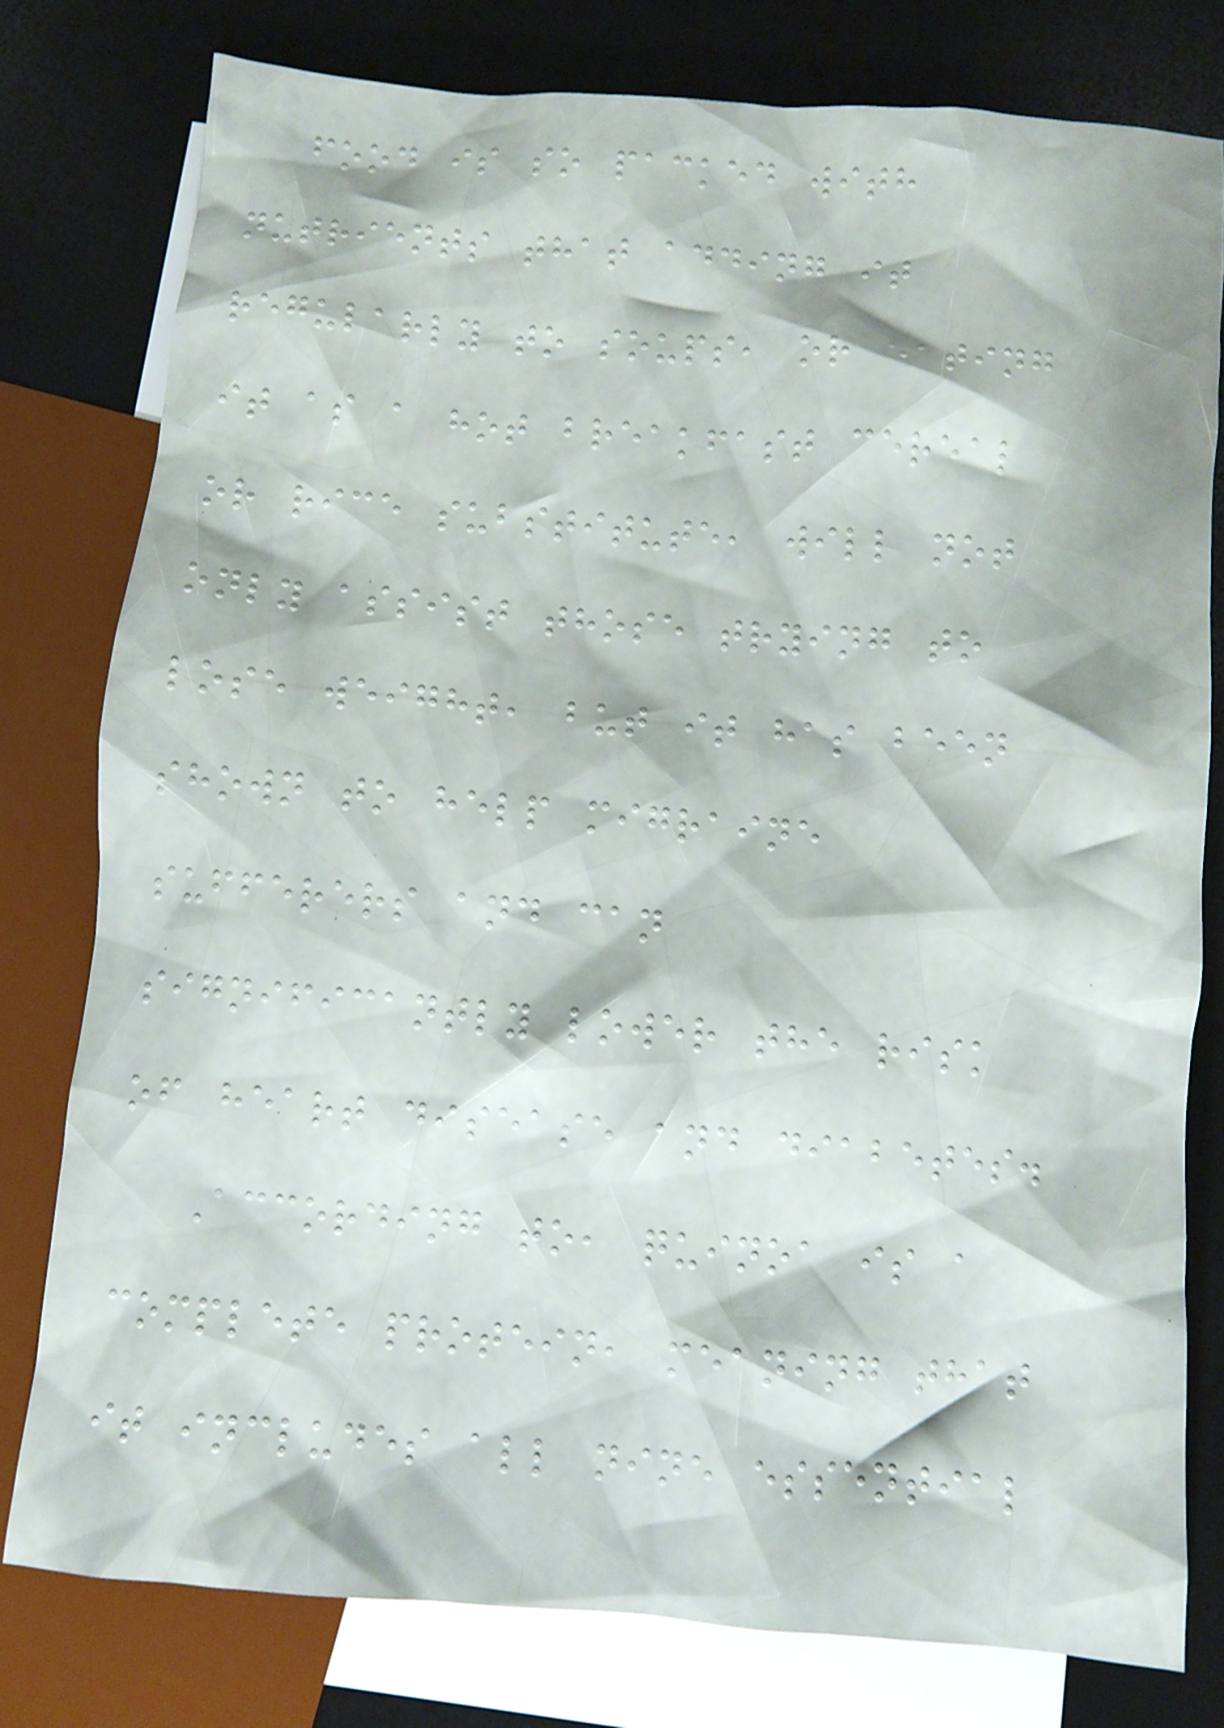food is so packed with
nutrients that adding it
regularly to soups, or eating
it as a hot breakfast cereal
or rice substitute, will not
only assist those trying to
lose weight, but it has been
shown to help migraine
sufferers and can
significantly lower the risk
of heart disease and diabetes.
According to, quinoa is a
complete protein, meaning that
it includes all nine essential
